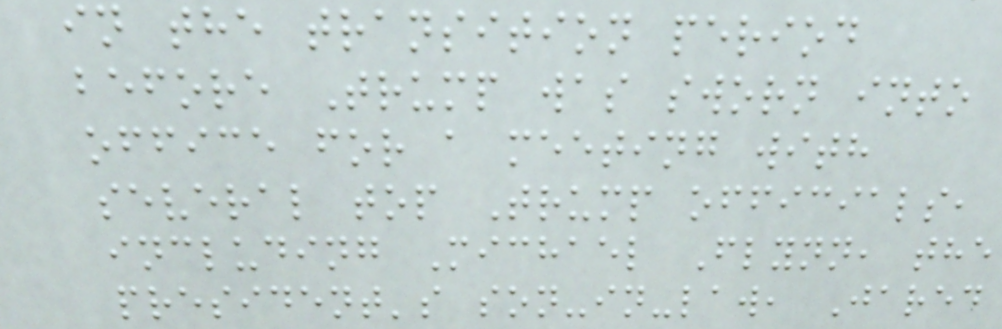in the transition period
before Trump was sworn into
office for a meeting with
several top Trump officials,
including Michael Flynn, the
president's son-in-law, Jared
